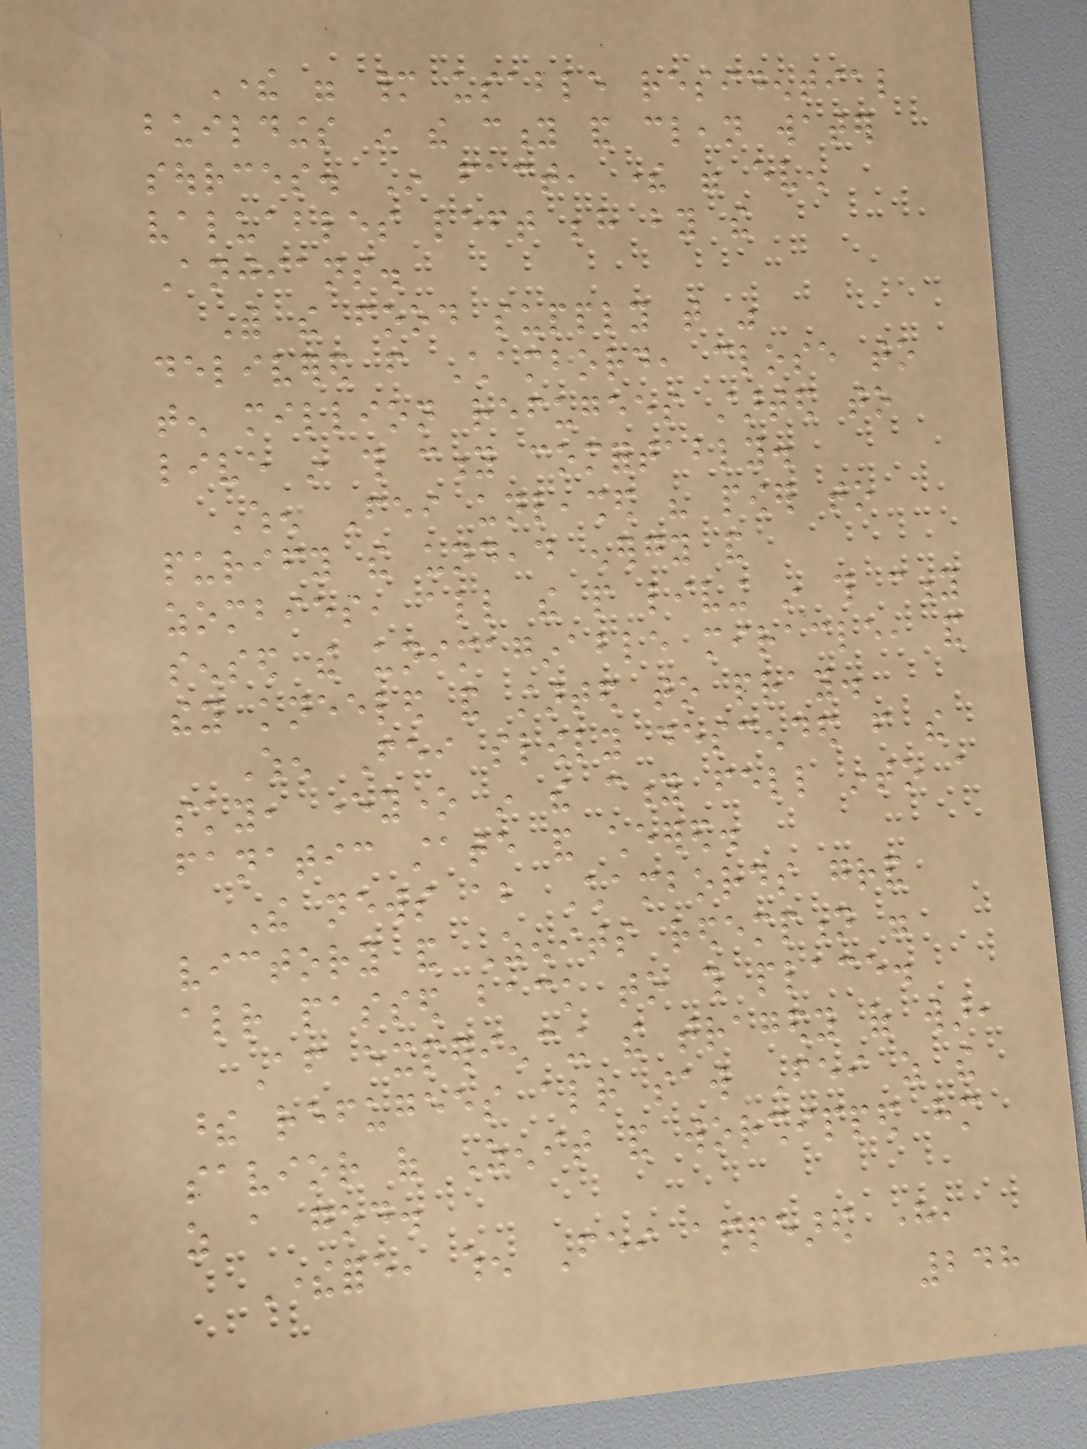There were many usable residential
buildings in the city and clean water
sources. In fact, there were even
valuables left behind by the
Anjians.
With the food supply that was
delivered from Chambord, close to
ten million refugees started to
live in this city comfortably.
When Fei unleashed his power to
purify the undead energy and
zombies, all the people living in this city
sensed the unimaginable miracle, and
they kneeled and started to pray.
When Fei slowly descended from the
sky, everyone in the city fell into a
fanatic state and cheered.
The news about Chambords grand
victory and Zenits redemption were
already passed back to this place.
After experiencing the tragedy of war,
these refugees already saw Fei as the
savior of Zenit and worshipped him
as a god.
Therefore, when Fei appeared here,
248
